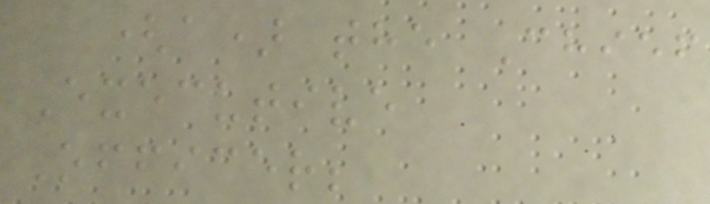(a) the Chief
Executive
Officer;
